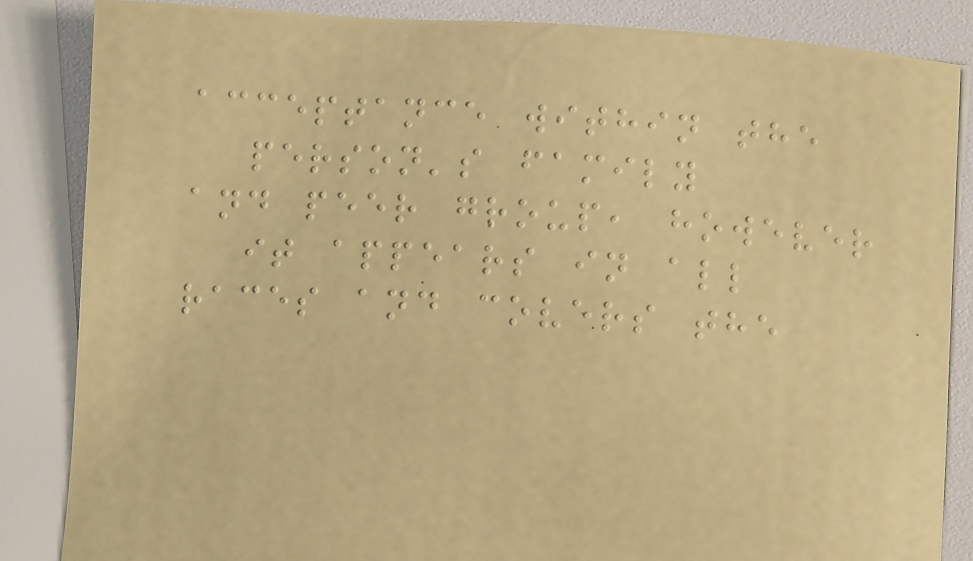acceptance within the
person's family
and peer group, however
it appears in all
races and covers the
